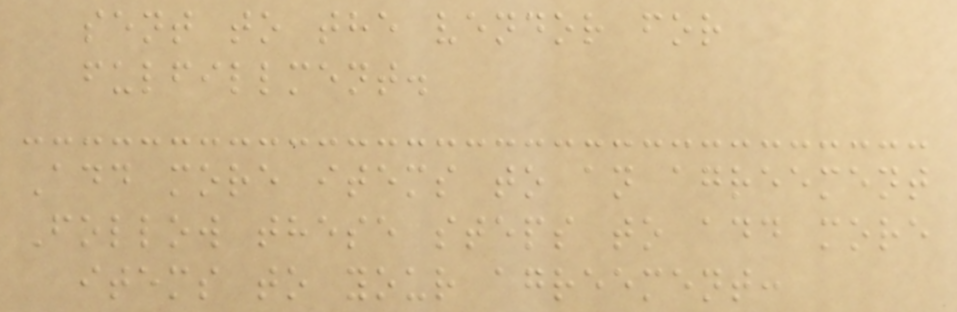sent to the vendor for
fulfillment.
Add more items to an agreement
Follow these steps to add more
items to your agreement:
